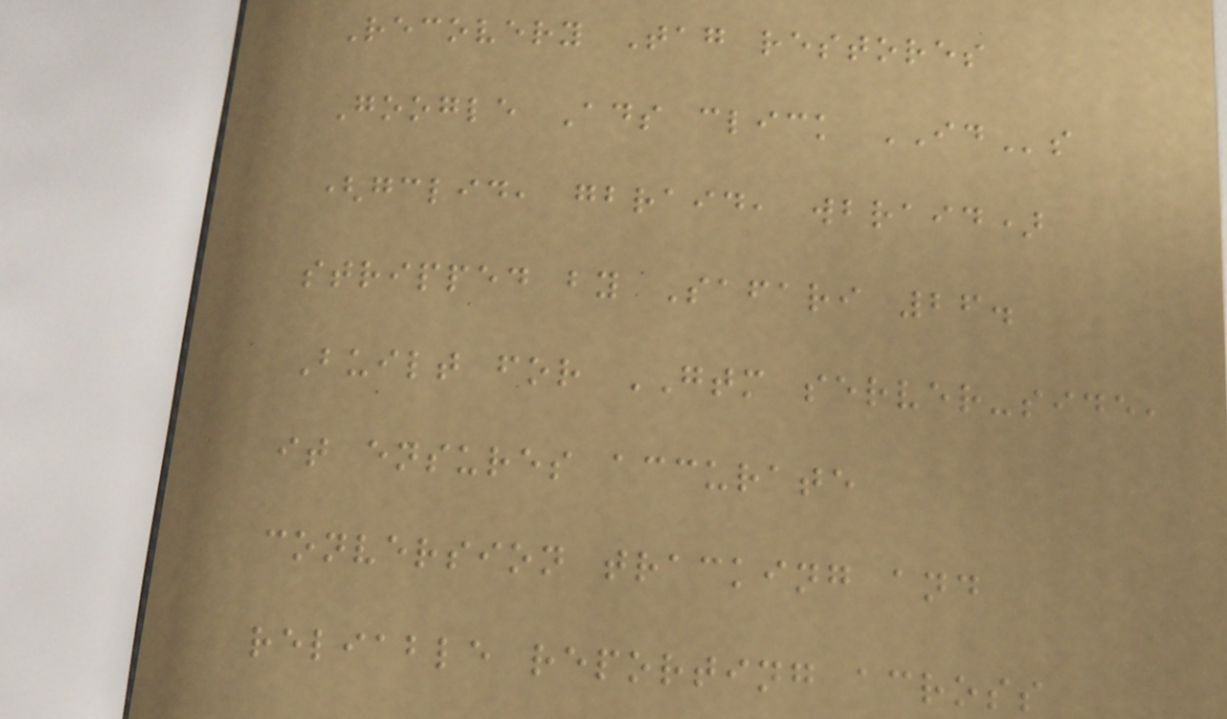Recovery Tag restores
Google Ads click IDs
(gclid, gbraid, wbraid)
stripped by Safari 26.
Built for GTM server-side,
it ensures accurate
conversion tracking and
reliable reporting across
